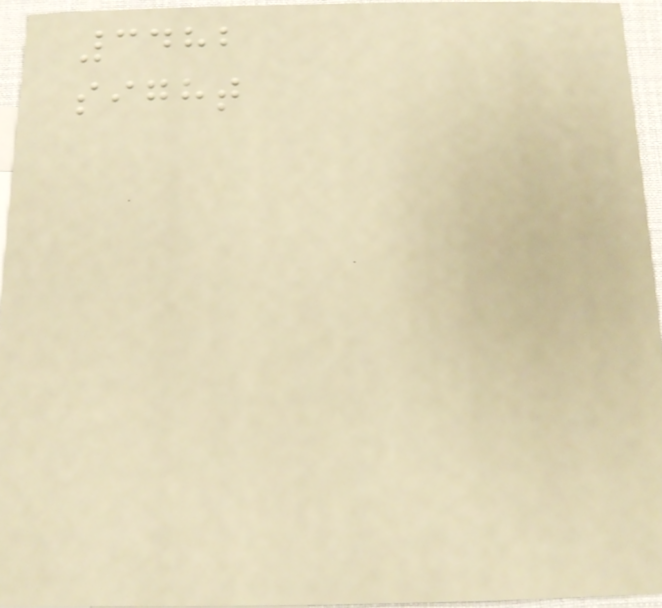3482
sight
